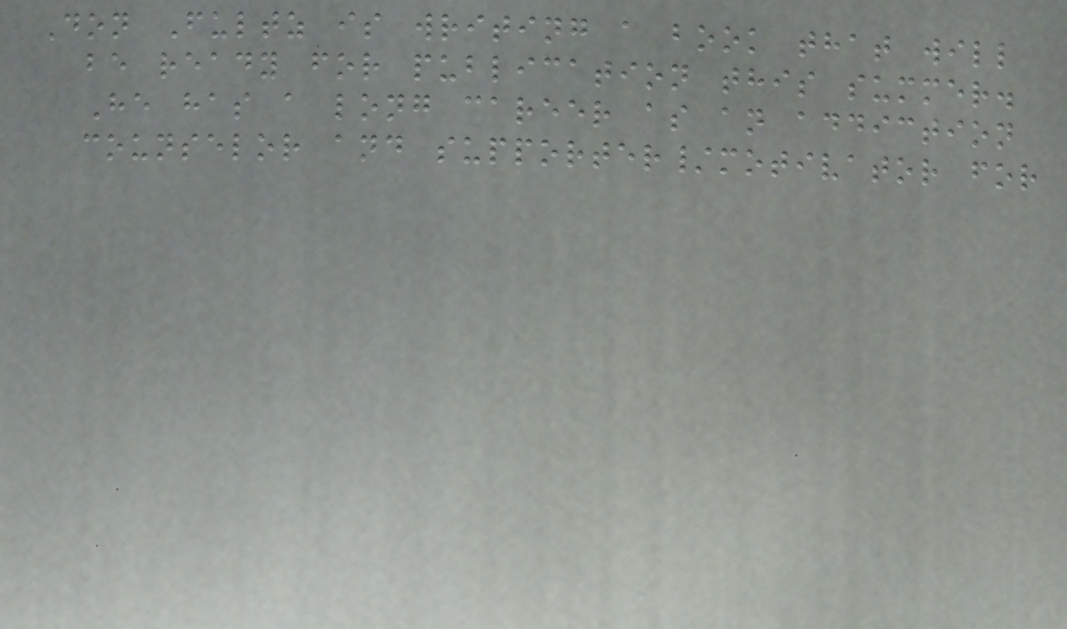Don Fultz is writing a book that will
be ready for publication this summer.
He has a long career as an addiction
counselor and supporter/motivator for
